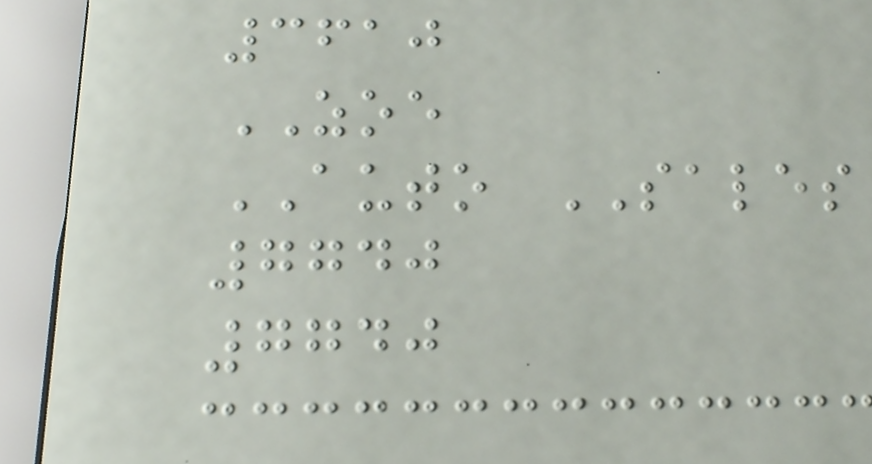3610
ZOE
AUTO SALES
7740
7740
